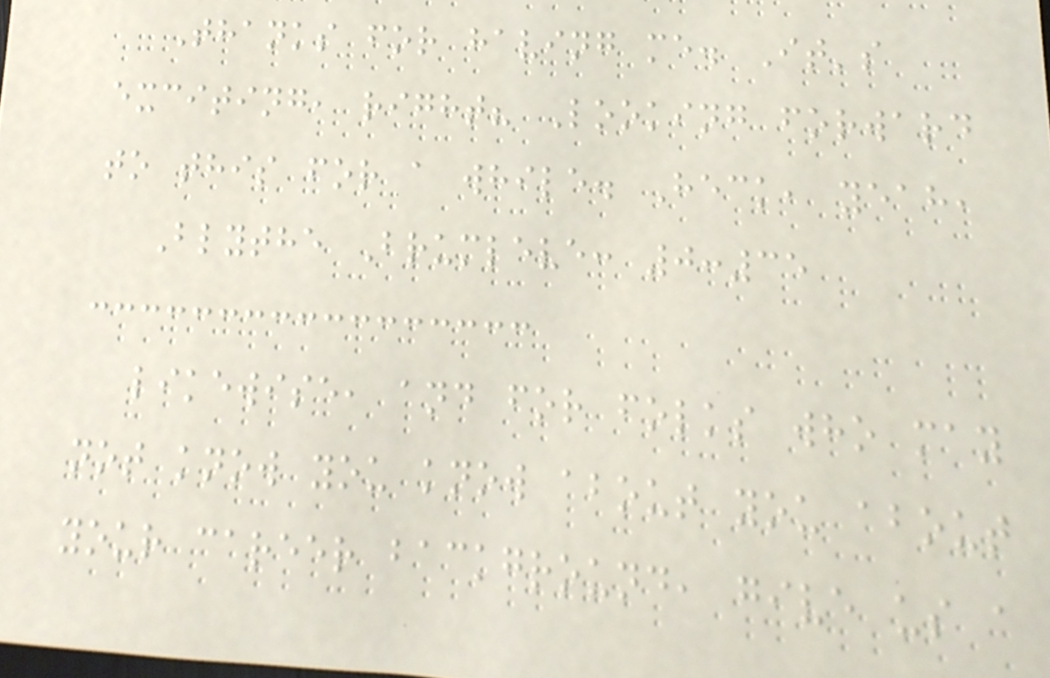Thanks for having me. It's
exciting, right? Looking forward
to this for a while. Heck, yeah,
Blythe Brumleve: 0:35
likewise, and for folks who may
not know you know about you about
your career background, give us a
